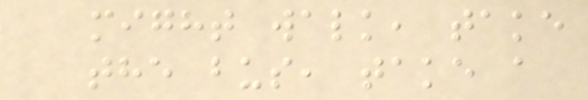might walk, take
the bus, take a
